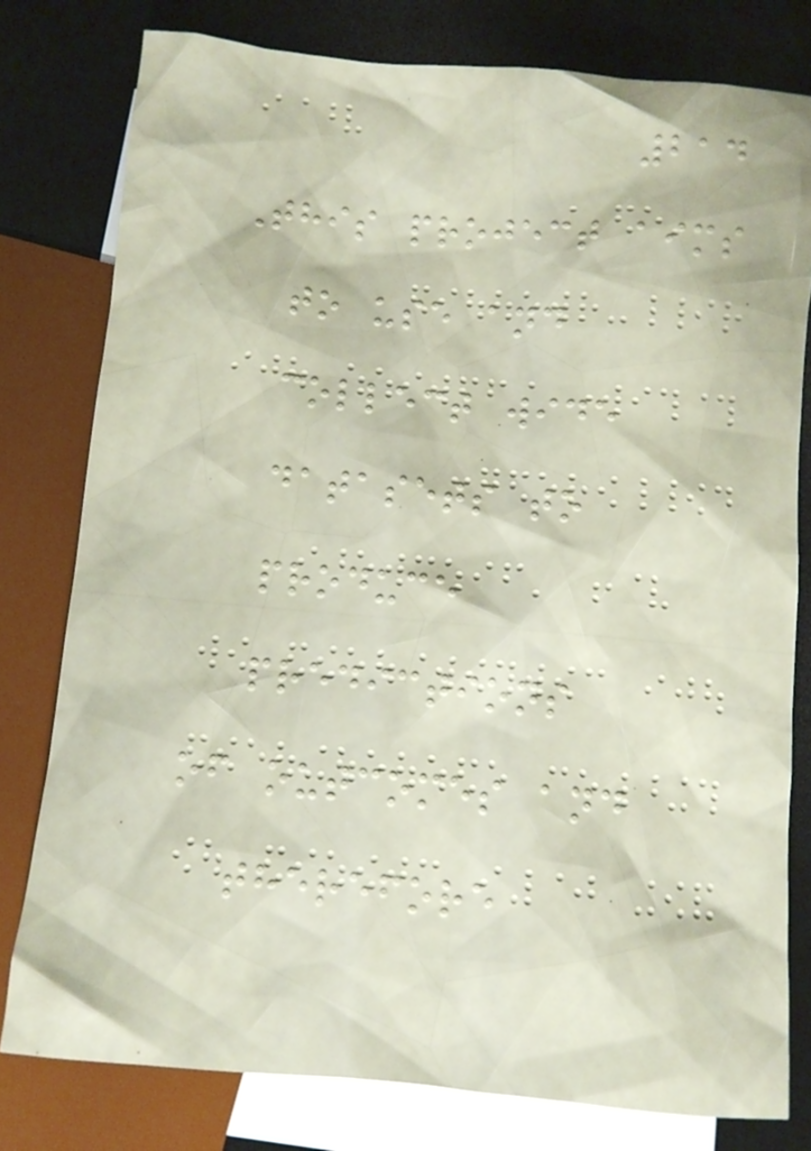214
This project aims
to use and
collect wide
datasets to
produce
predictions
of outcomes and
therefore
